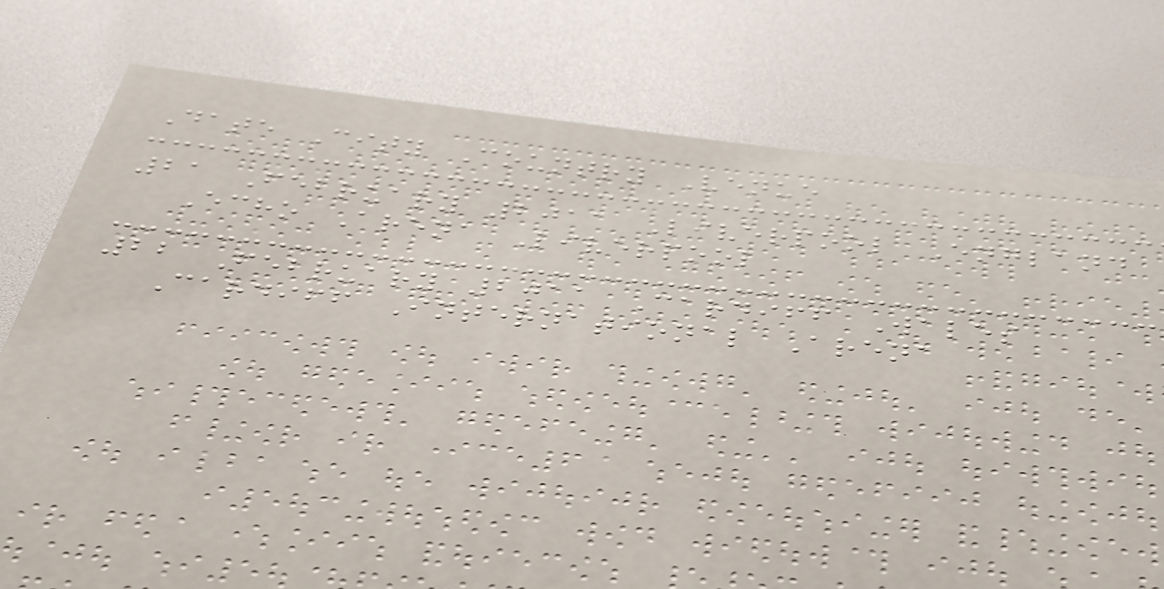Date City Country Venue
21 February 2011 Liverpool England
Echo Arena Liverpool
22 February 2011 Cardiff Wales
Cardiff International Arena
